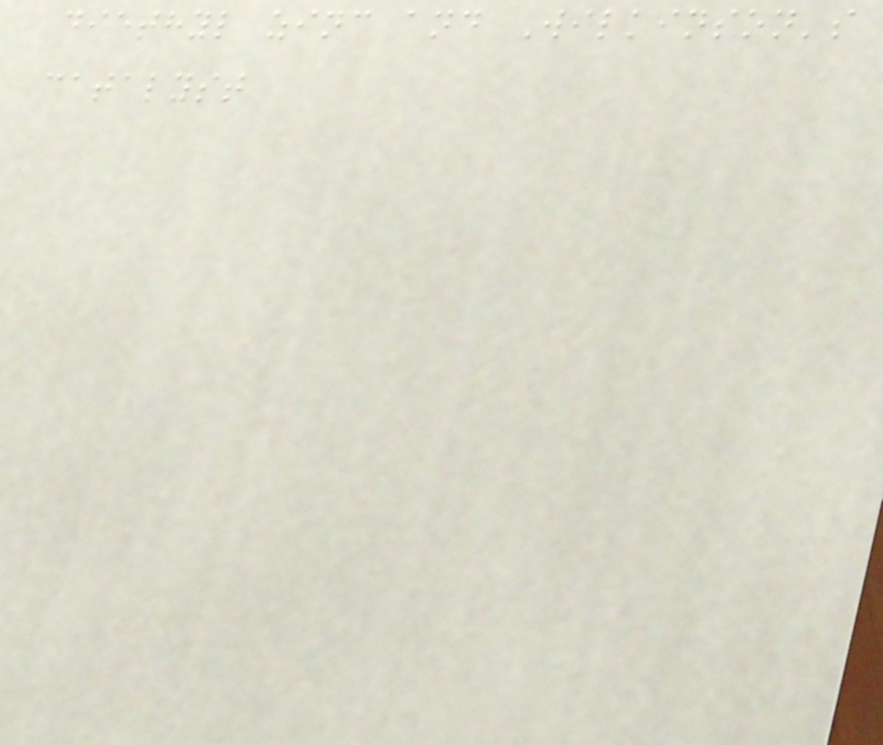diethyl zinc and Wilkinson's
catalyst
